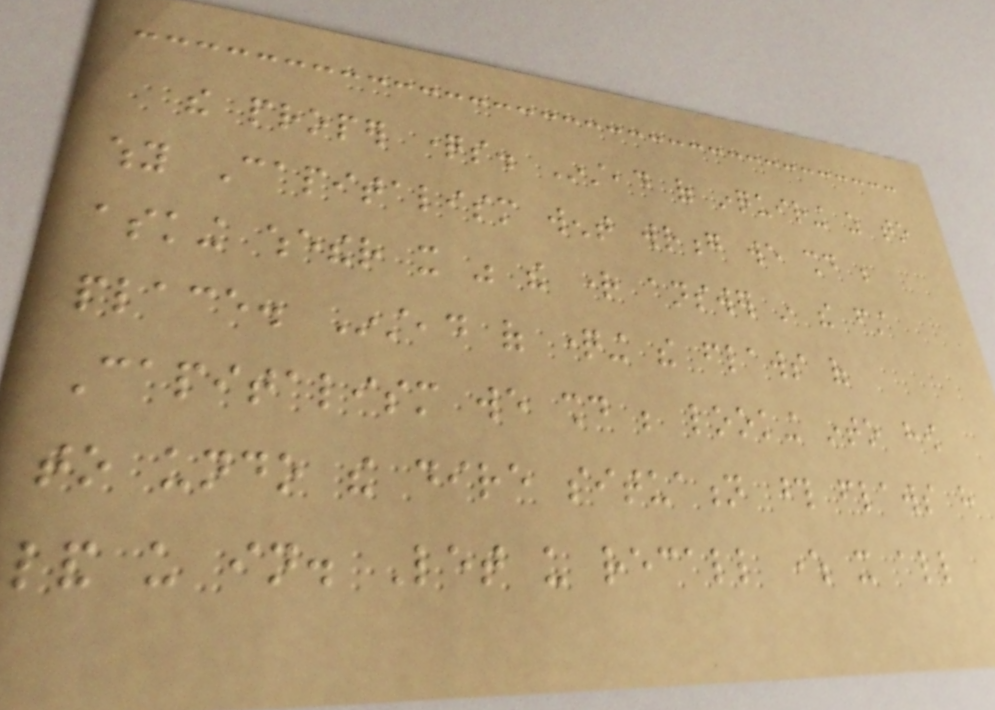the proper questions. Instead of inquiring as to
why Capitalism went wrong we should be
asking whether it was the right answer in the first
place. Instead of questioning the flaws of
Capitalism we should be looking into how
to undo the dire situation those flaws have
land us in. Let us recall where it all
